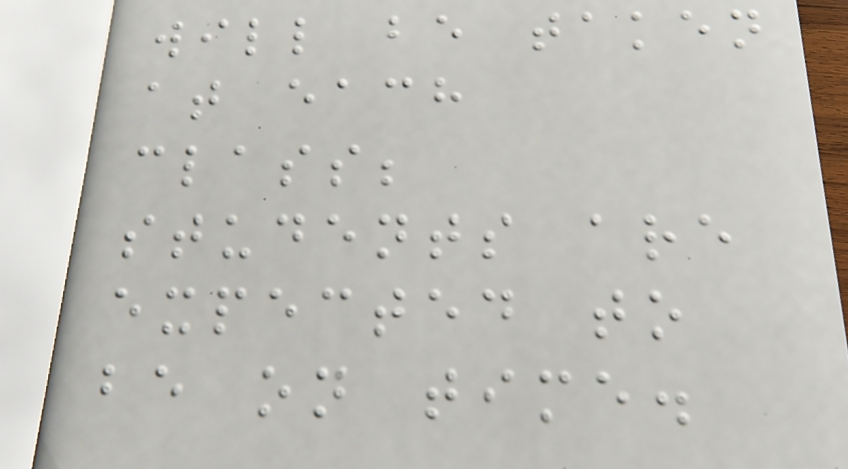will be taken
at each
class;
students are
expected to
be on time.
